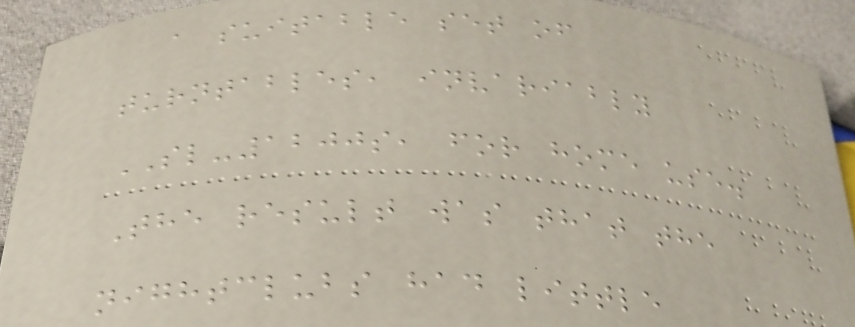a suitable set of
turntables, invariably
SL-1200s, for home use.
The result was that the
nightclubs had little
